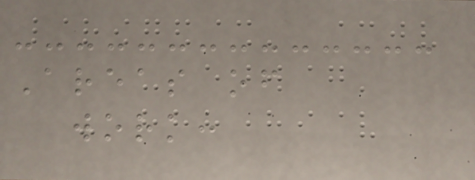Areas of
work:
